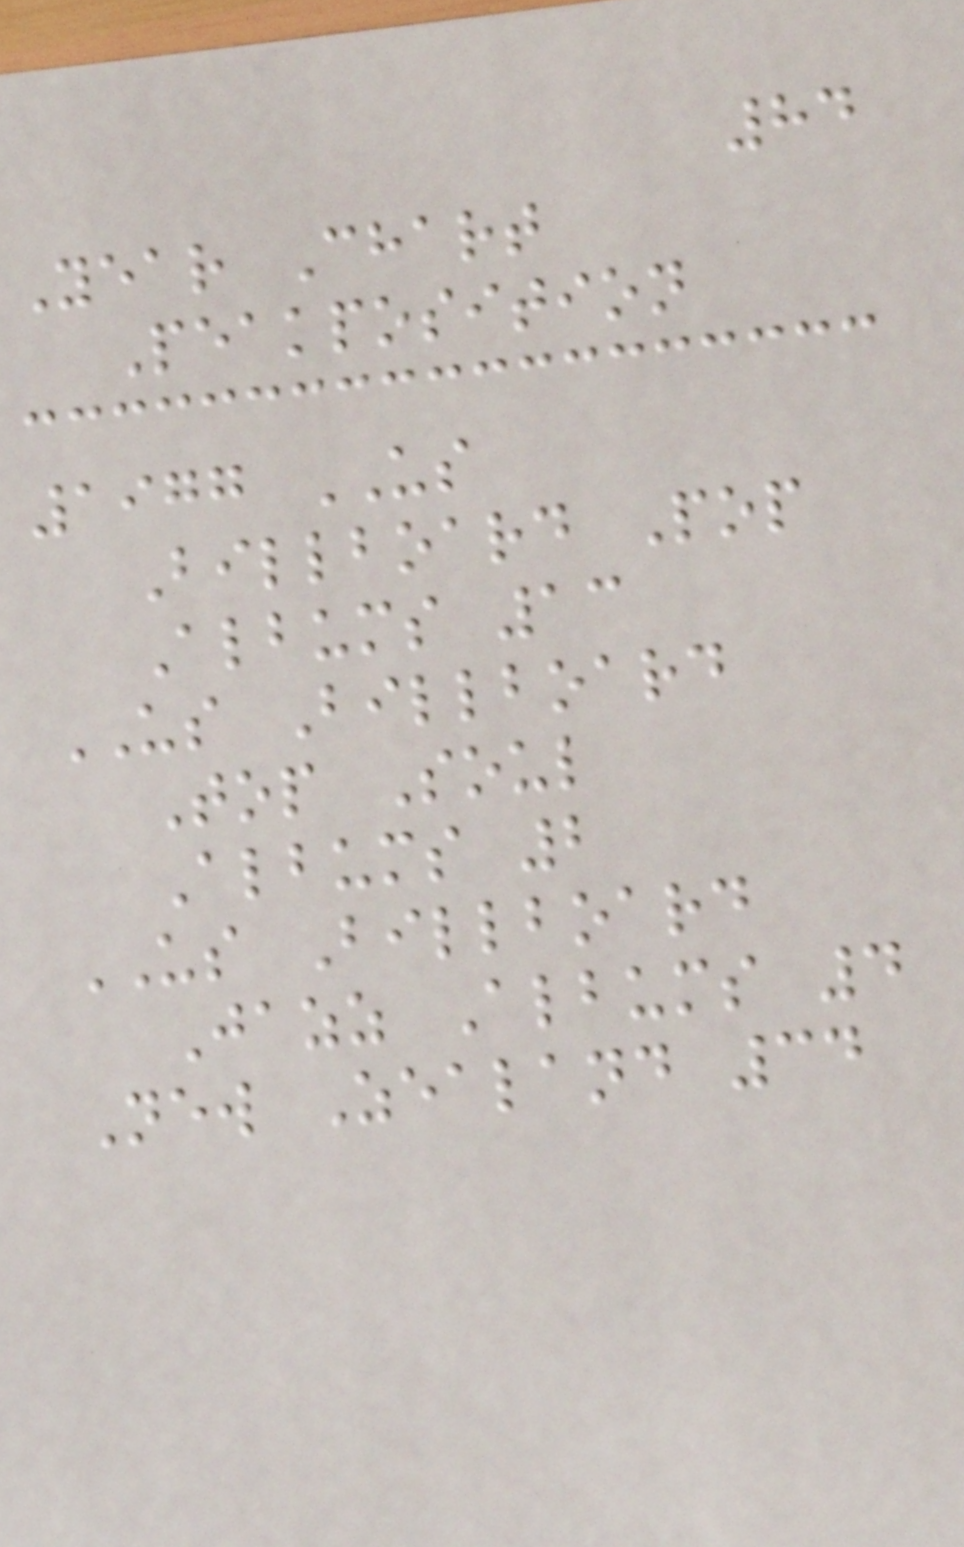84
Year Chart
Peakposition
1977 US
Billboard Pop
Albums 13
US Billboard
Top Soul
Albums 2
US Billboard
Jazz Albums 4
New Zealand 34
